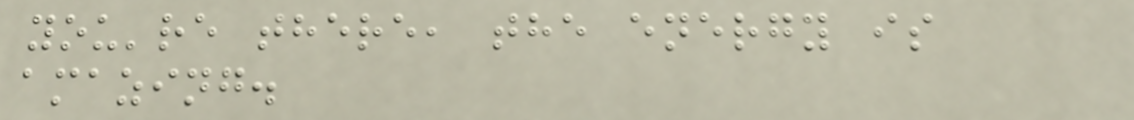you're there, the energy is
amazing.
